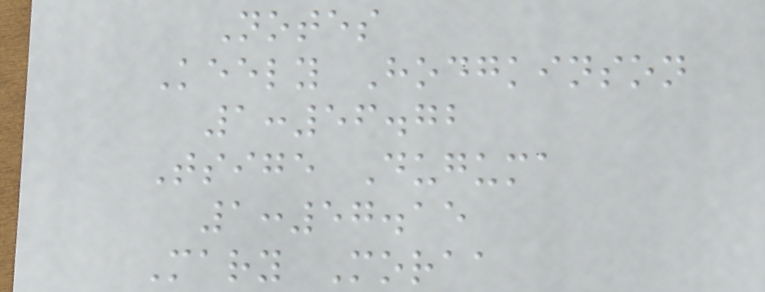Notes
Keely Hodgkinson
1:56.72
Tsige Duguma
1:57.15
Mary Moraa
